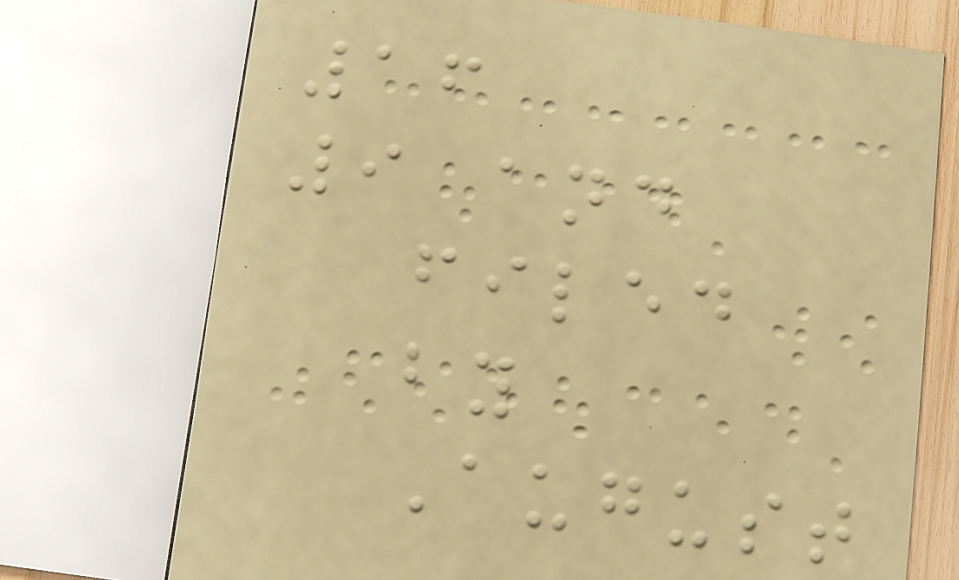16
9 and
filed
by
August
